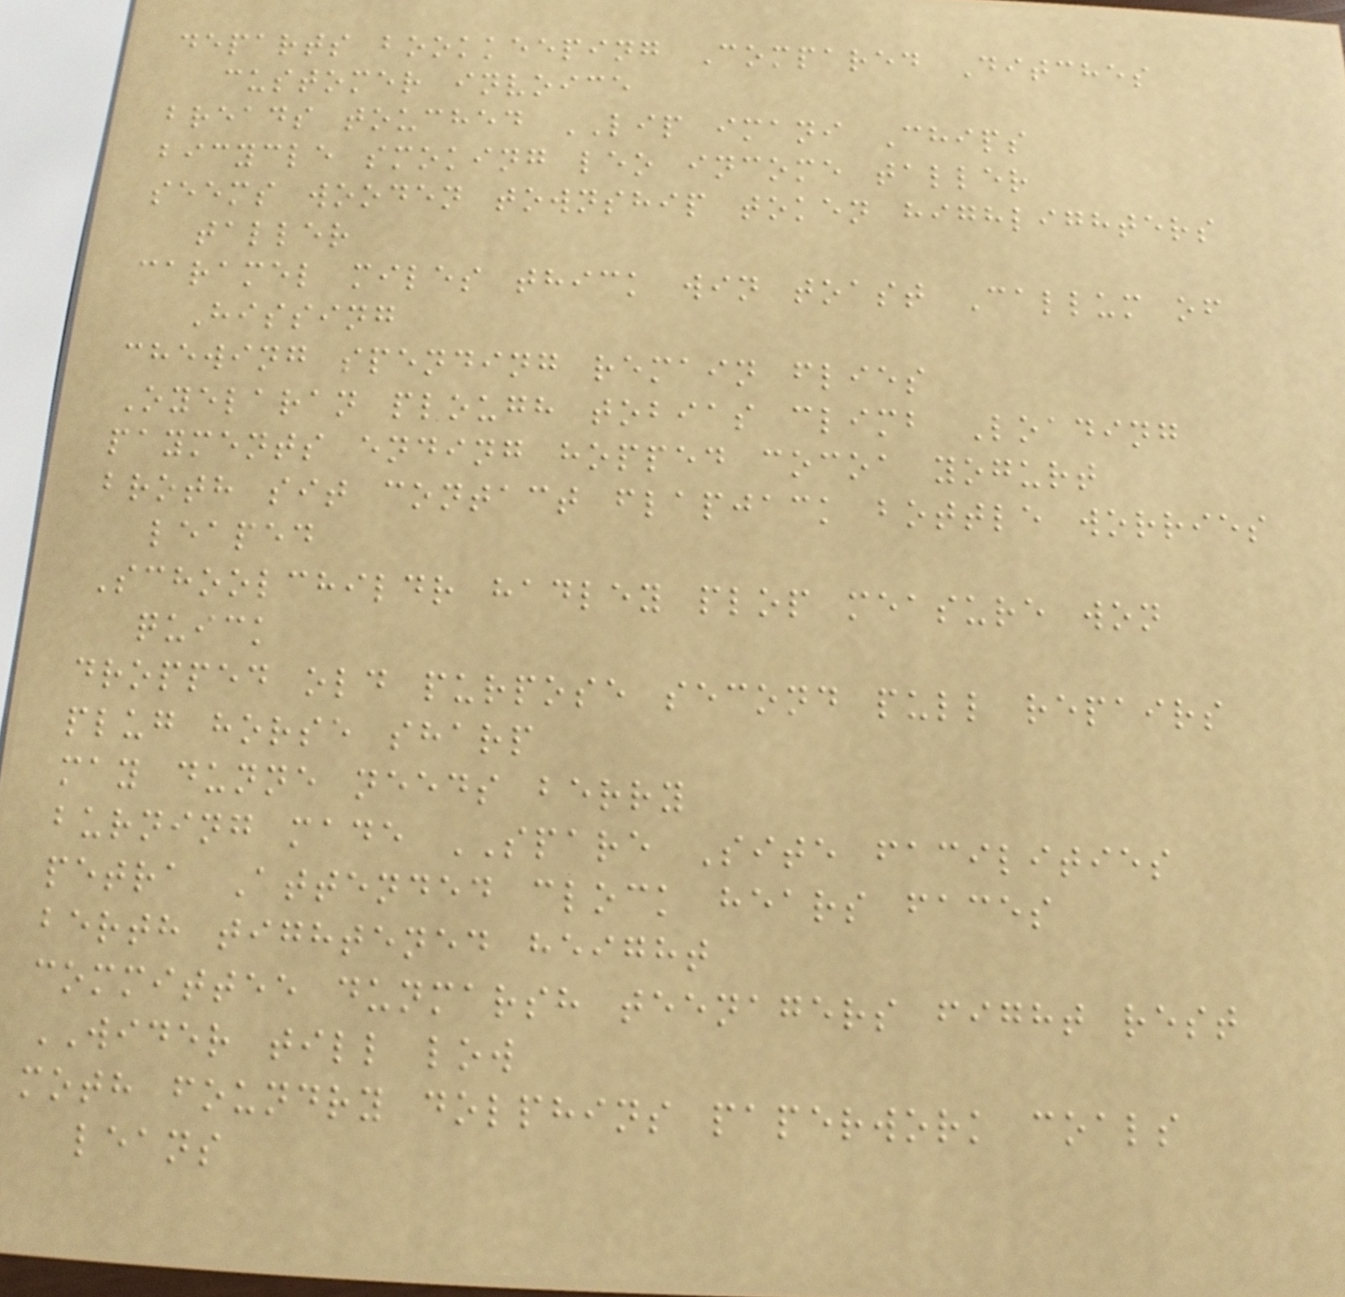departs bookkeeping Compared Ditches
customer invoice
breads touched LIP imani Chips
bicycle smoking leo income taller
seems wooden township token highlighters
taller
caramel miles thick win toast Callum of
Hissing
chewing spending remain flies
Oyelaran plough tobias climb Loading
payments ending hopped cocoa yogurt
broth sit contact flapjack bottle worries
leaped
Schoolchildr hadley plop measure won
quick
dropped old purpose second pull repairs
plug horse sharp
may dunne needs berry
burning made SPARE Site facilities
petra Attended clock hears faces
berth tightened height
committee dunmarsh teenagers fight rest
WIDER till low
moth foundry dolphins paperwork coals
leans
